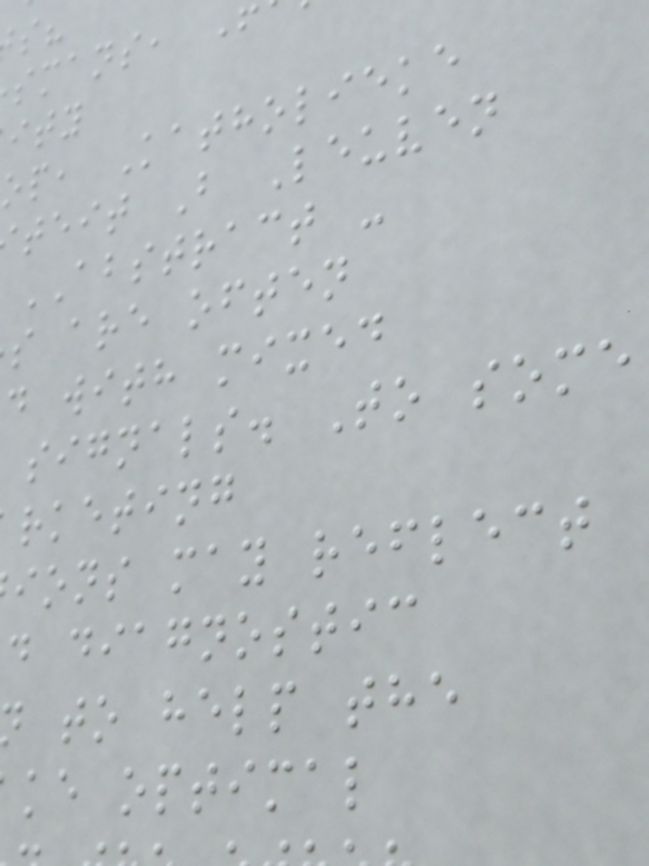op, Katholieke
teit B Leuven
ABSTRACT -
s are often
d with mixed
signals. To some
rketing
ions may reflect
d diagnostic
to help the
ke optimal
